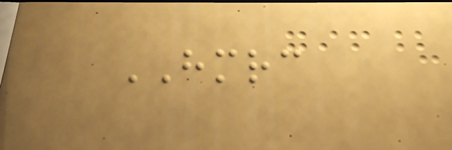HMRC
